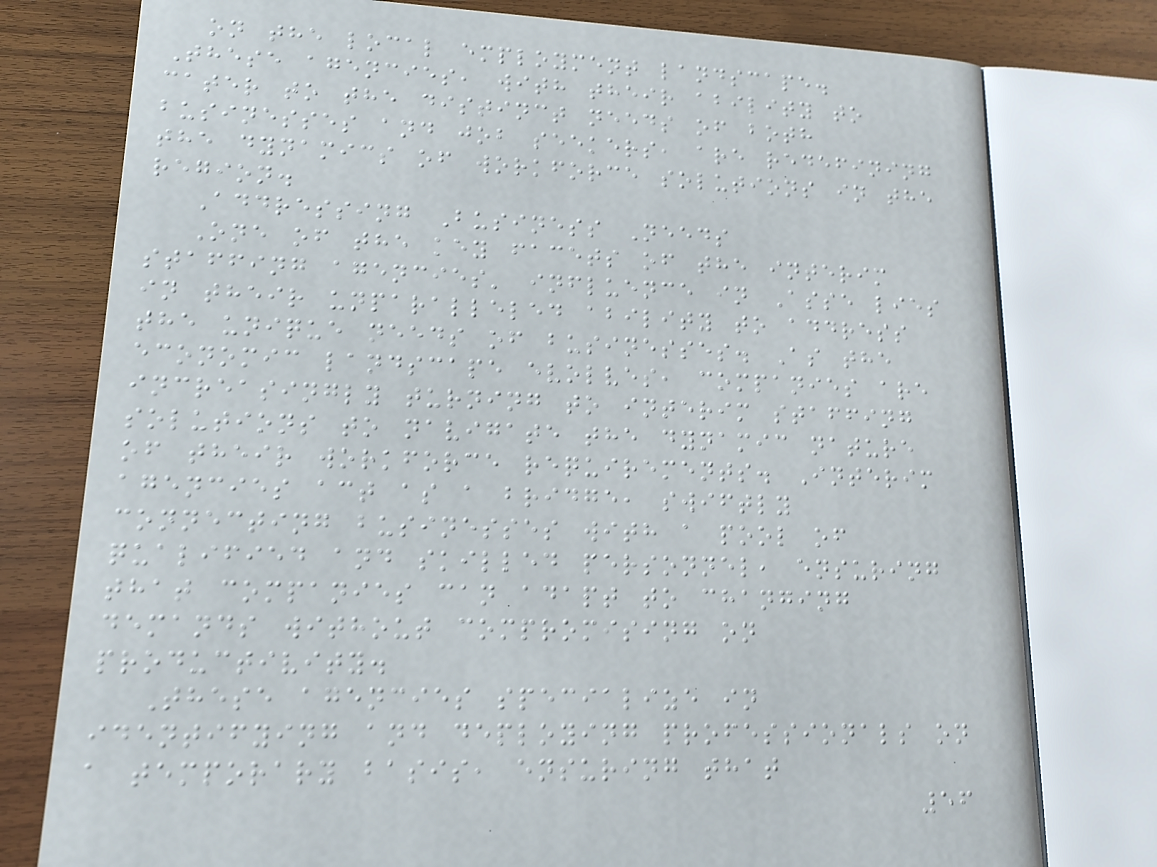on the local employment landscape.
These agencies, with their ability to
cater to the distinct needs of both
businesses and job seekers, are redefining
the dynamics of workforce solutions in the
region.
Addressing Business Needs
One of the key facets of the interim
staffing agencies' influence in Asse lies
in their unparalleled ability to address
the unique needs of businesses. As the
economic landscape evolves, companies are
increasingly turning to interim staffing
solutions to navigate the dynamic nature
of their workforce requirements. Interim
agencies act as a bridge, swiftly
connecting businesses with a pool of
qualified and skilled personnel, ensuring
that companies can adapt to changing
demands without compromising on
productivity.
These agencies specialize in
identifying and deploying professionals on
a temporary basis, ensuring that
56
